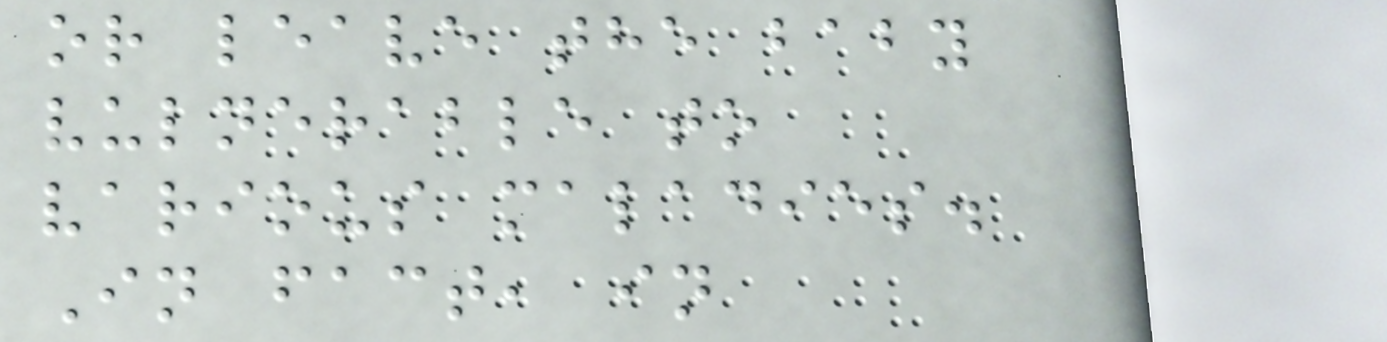or leave the baby
vulnerable to
various maladies.
In fact, in
